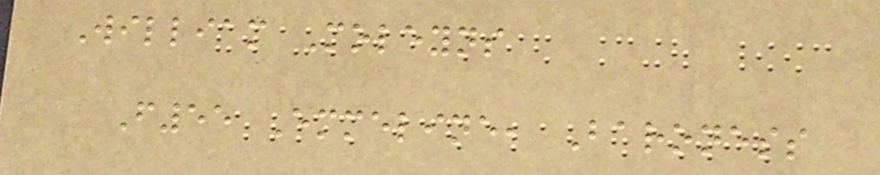William Moleyns
F55 Emmeline, Baroness
